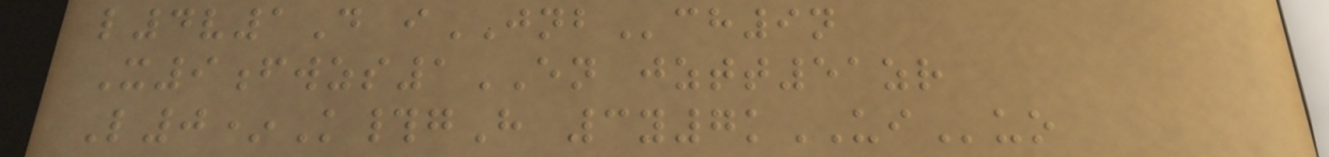l4v1D iJNBch9n
X9fwzs1EN jztt51zr
L0*K#gH 3y7kUIuo
